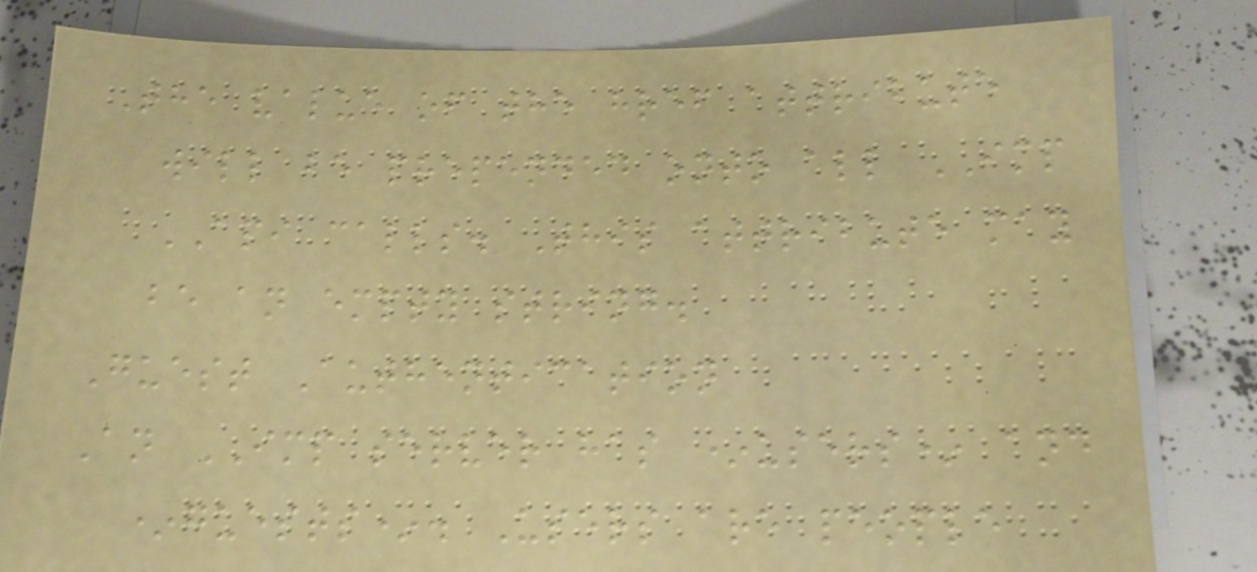The value of the href attribute
will be prepended onto all IMP
API calls. This attribute may
be an empty string.
Guest Authentication
An IMP server has *users* and
*guests*. Users are people
